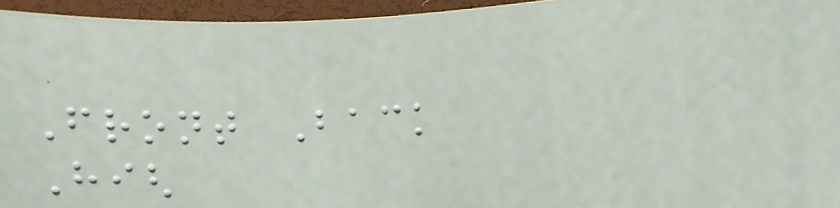Front Back
High
